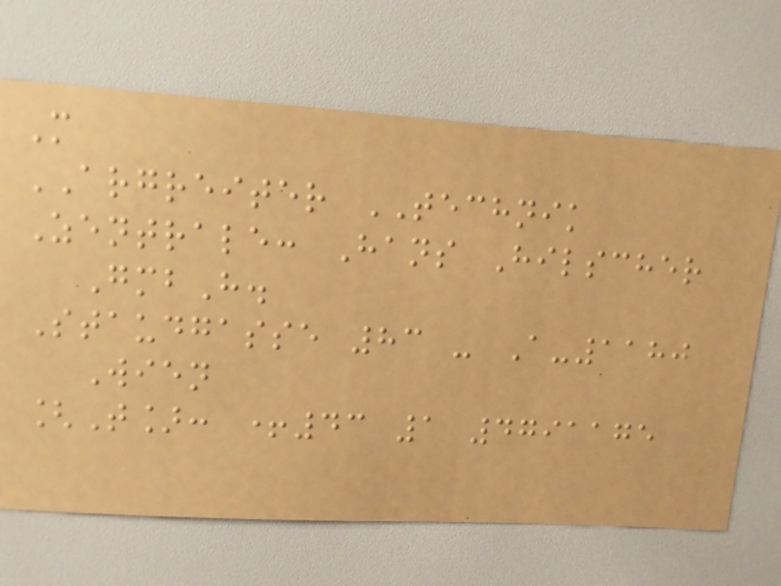M
ARGREITER TECHNIK
Zentrale: Hans Hilscher
GmbH.
Staudgasse 83 - A-1180
Wien
[T]: +43 1 4791175
